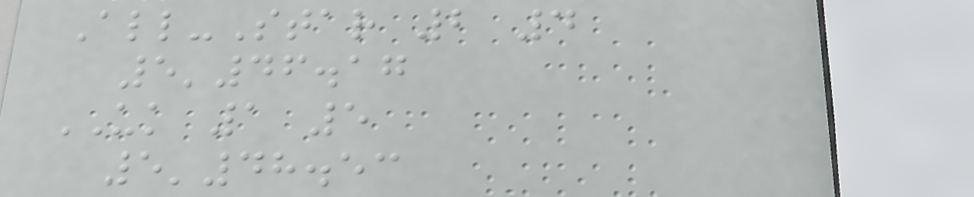All-Star 2 4
5'46.17
UK 1 5
5'48.53
